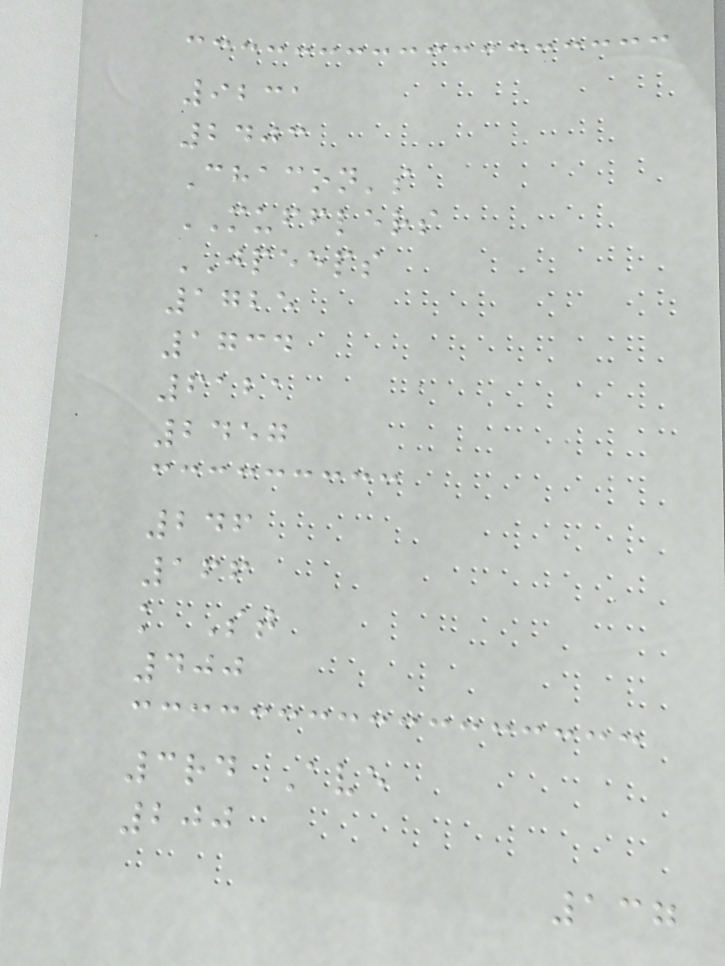9231
2403
Chacon's
MUFFLERS
JPEEPS
1725
1734
6121
2457
246
166
k St
400
3rd Ave
200
137
